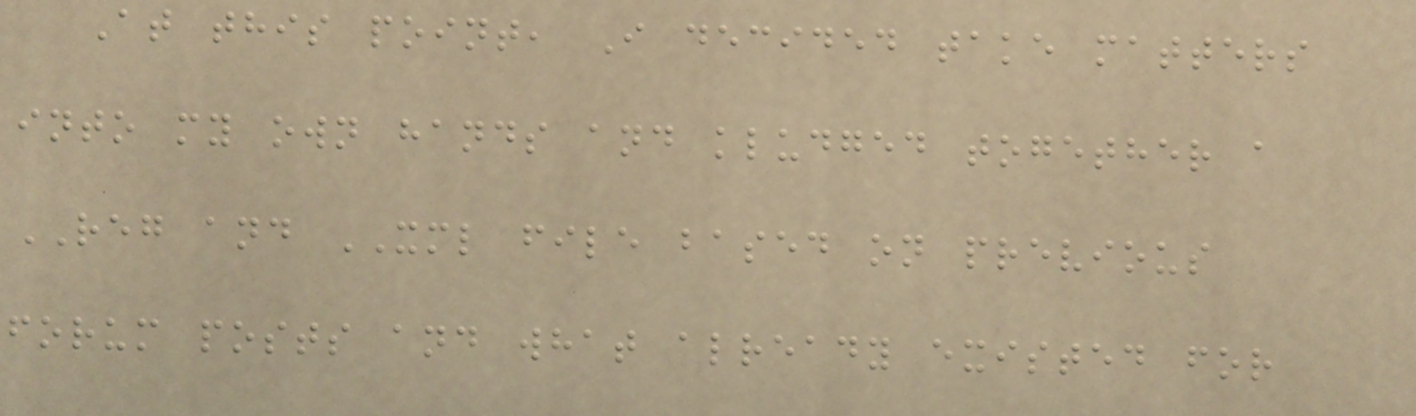At this point, I decided take matters
into my own hands and kludged together a
REG and XML file based on previous
forum posts and what already existed for
